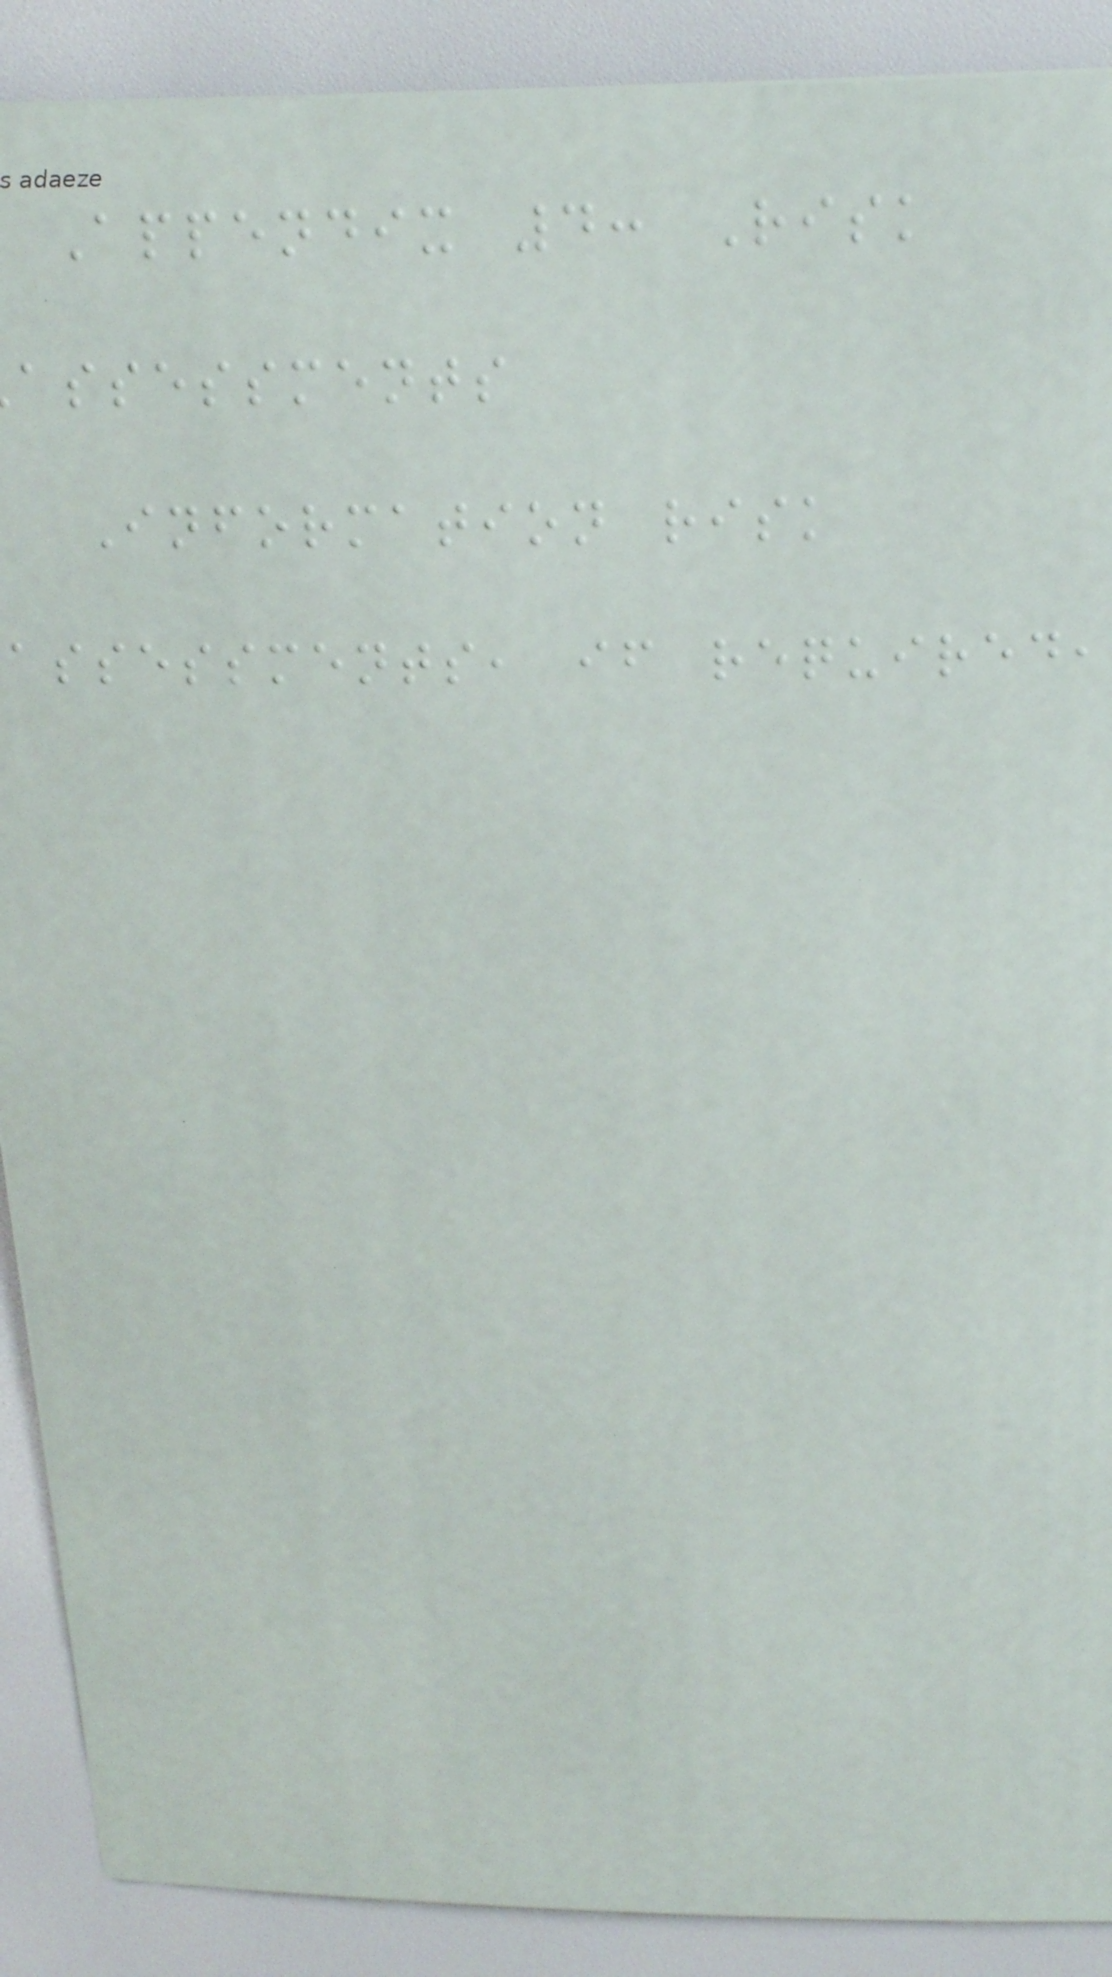Appendix 4: Risk
assessments
Information risk
assessments, if required,
